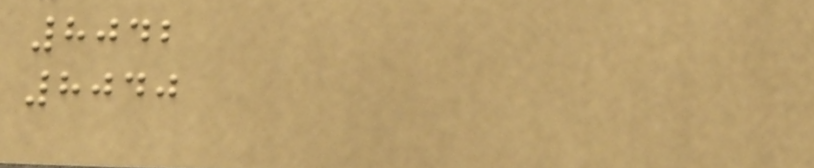8042
8040
